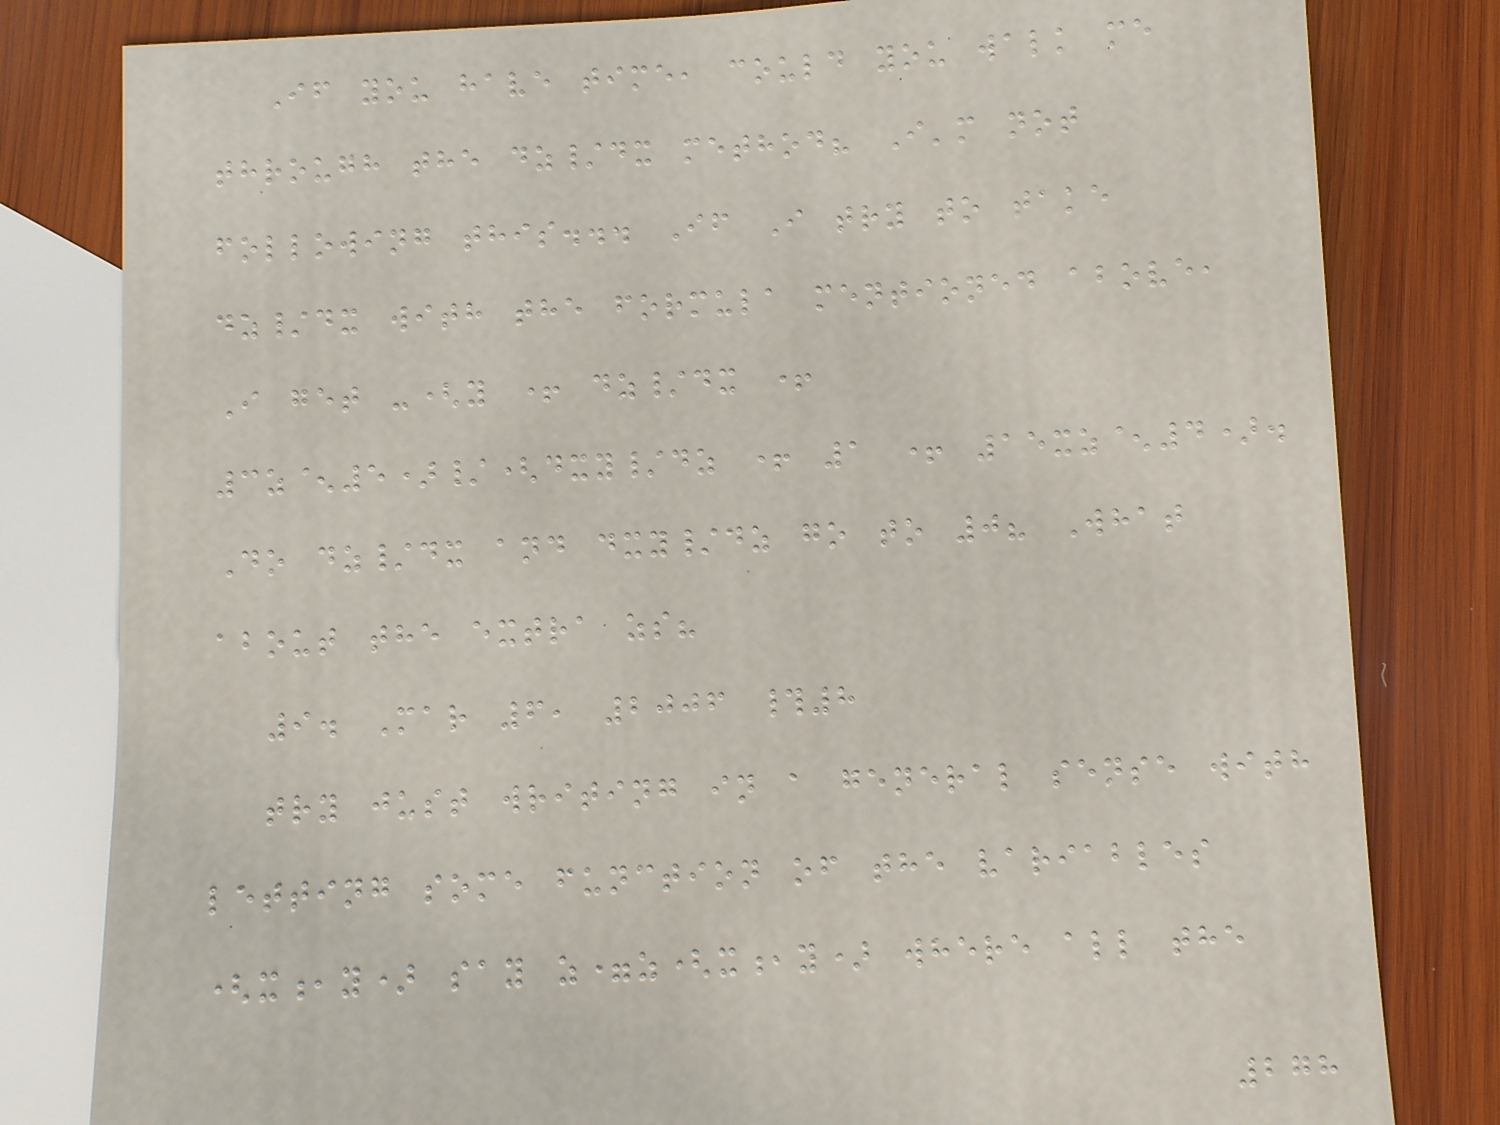If you have time, could you walk me
through the dz/dx method? I'm not
following this... If I try to take
dz/dx with the formula mentioned above,
I get -(y + dz/dx +
3z^5)/(dxy/dz + 1 + 15xz^4).
Do dz/dx and dxy/dz go to 0? What
about the extra zs?
9. Mar 6, 2006 #8
try just writing in a general sense with
letting some function of the variables
(x,y) say z=z(x,y) where all the
278
